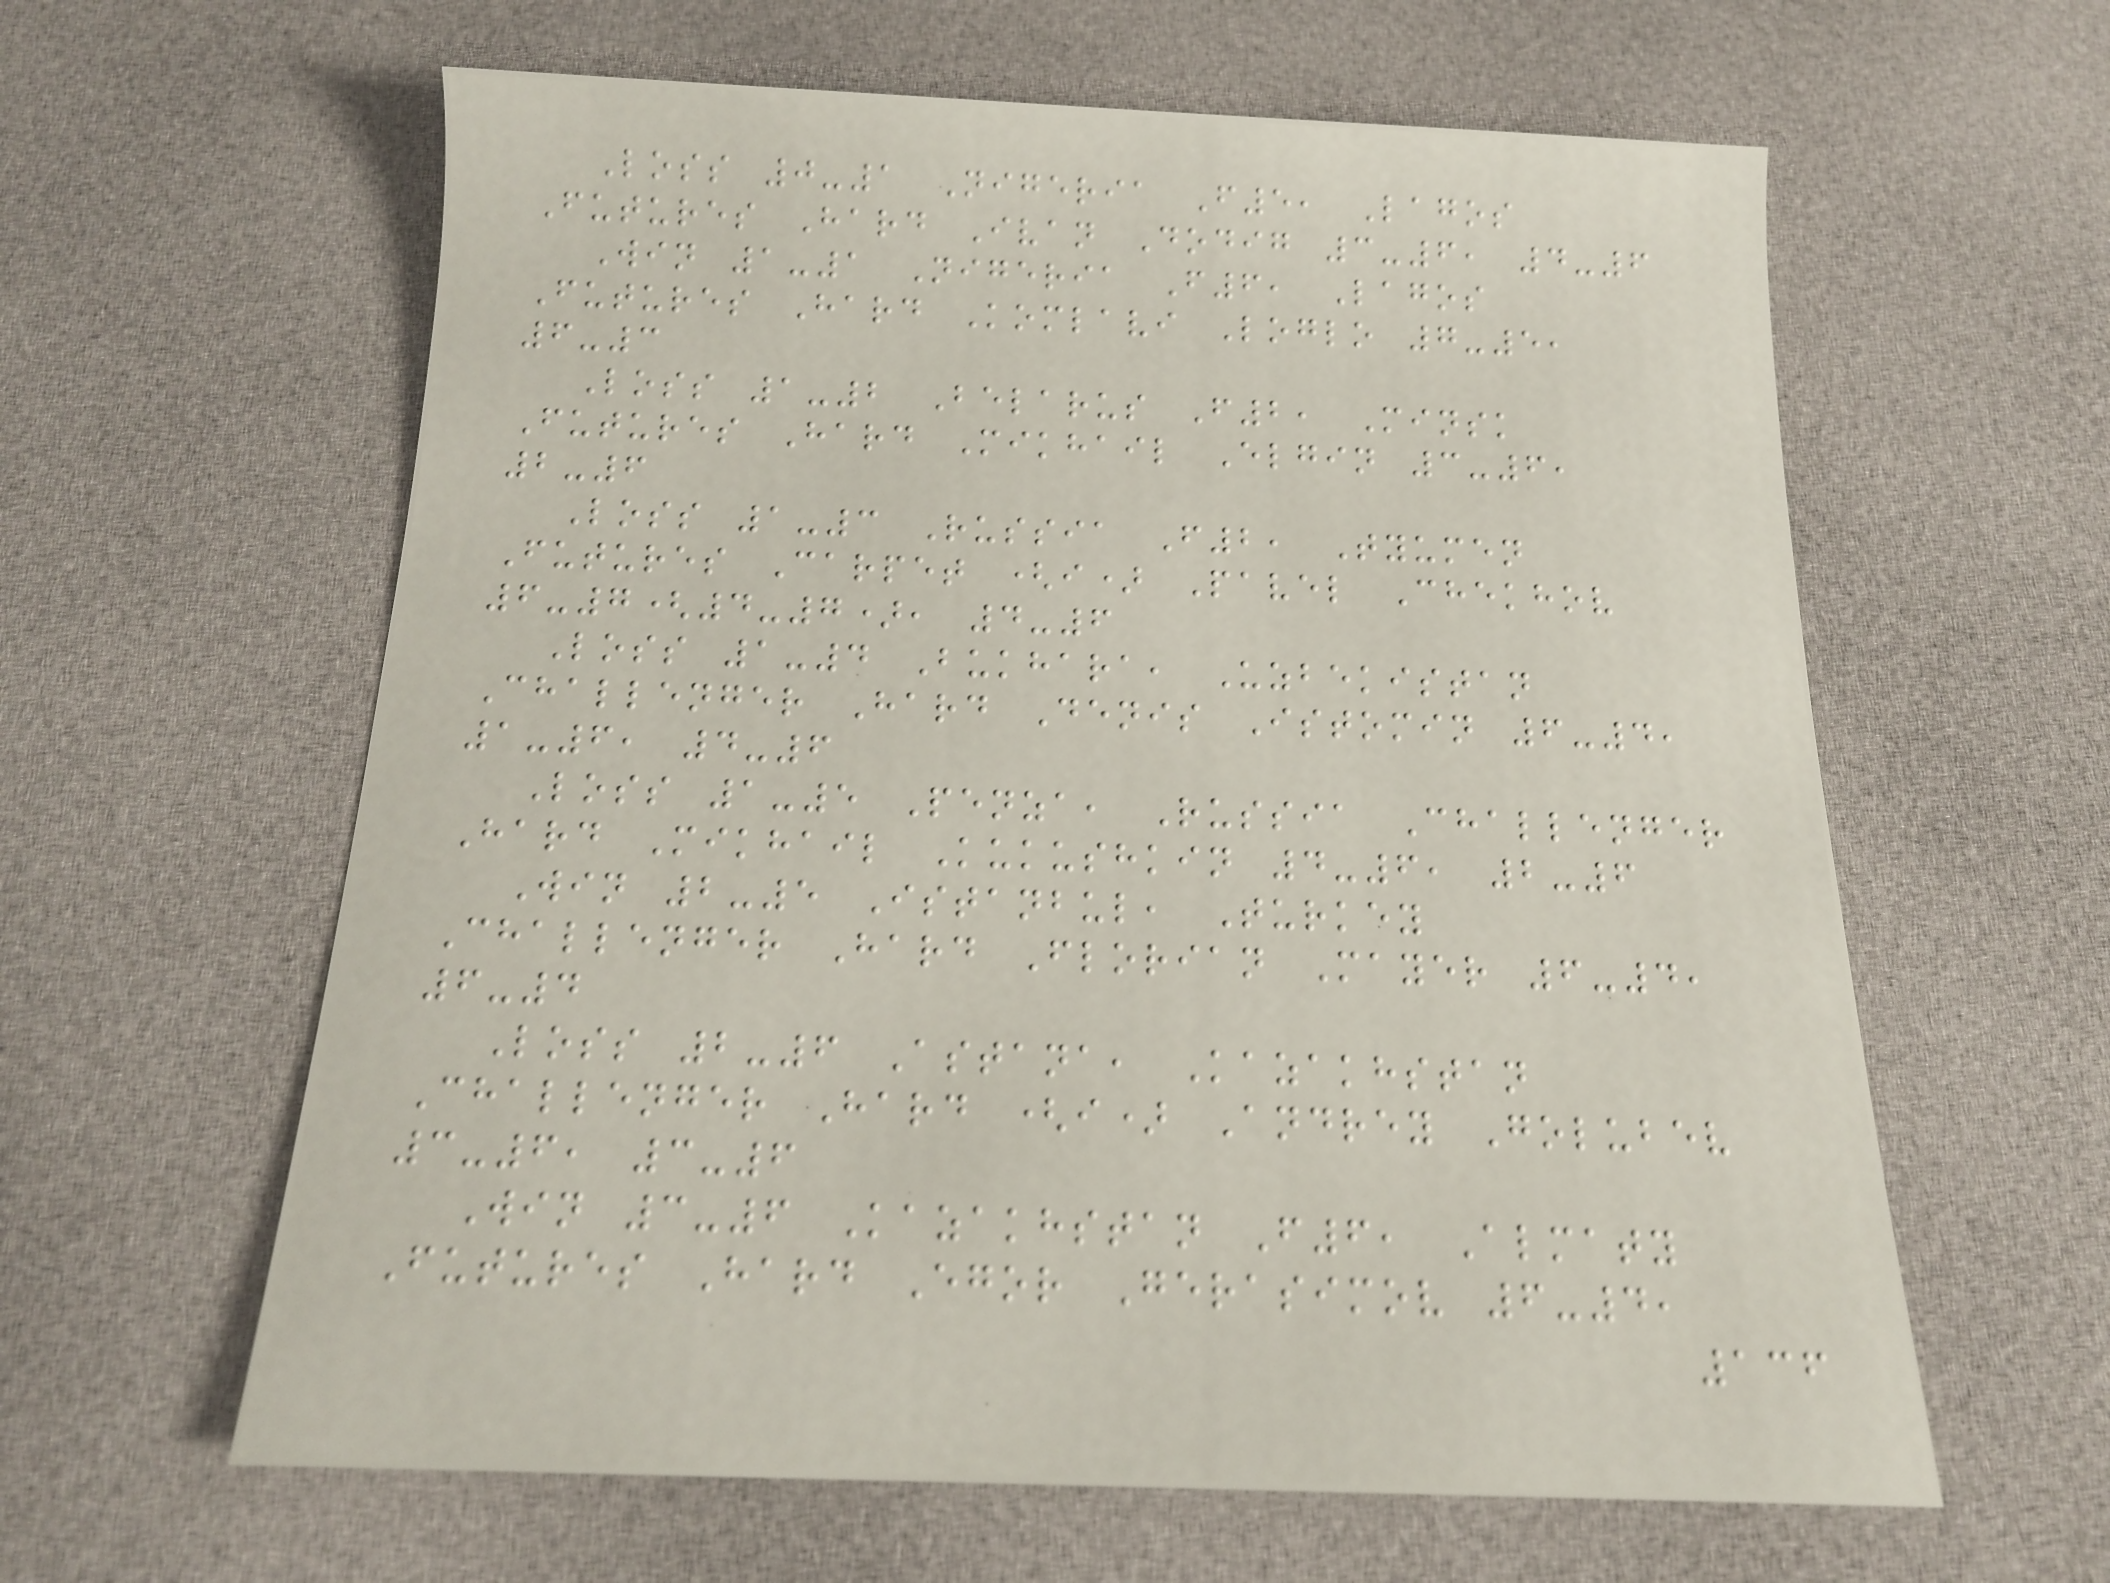Loss 0-1 Nigeria F5, Lagos
Futures Hard Ivan Dodig 3-6, 4-6
Win 1-1 Nigeria F6, Lagos
Futures Hard Komlavi Loglo 7-5,
6-3
Loss 1-2 Belarus F2, Minsk
Futures Hard Mikhail Elgin 3-6,
2-6
Loss 1-3 Russia F2, Tyumen
Futures Carpet (i) Pavel Chekhov
6-7(4-7), 4-6
Loss 1-4 Bukhara, Uzbekistan
Challenger Hard Denis Istomin 6-4,
1-6, 4-6
Loss 1-5 Penza, Russia Challenger
Hard Mikhail Kukushkin 4-6, 2-6
Win 2-5 Istanbul, Turkey
Challenger Hard Florian Mayer 6-4,
6-4
Loss 2-6 Astana, Kazakhstan
Challenger Hard (i) Andrey Golubev
3-6, 3-6
Win 3-6 Kazakhstan F6, Almaty
Futures Hard Egor Gerasimov 6-4,
136
